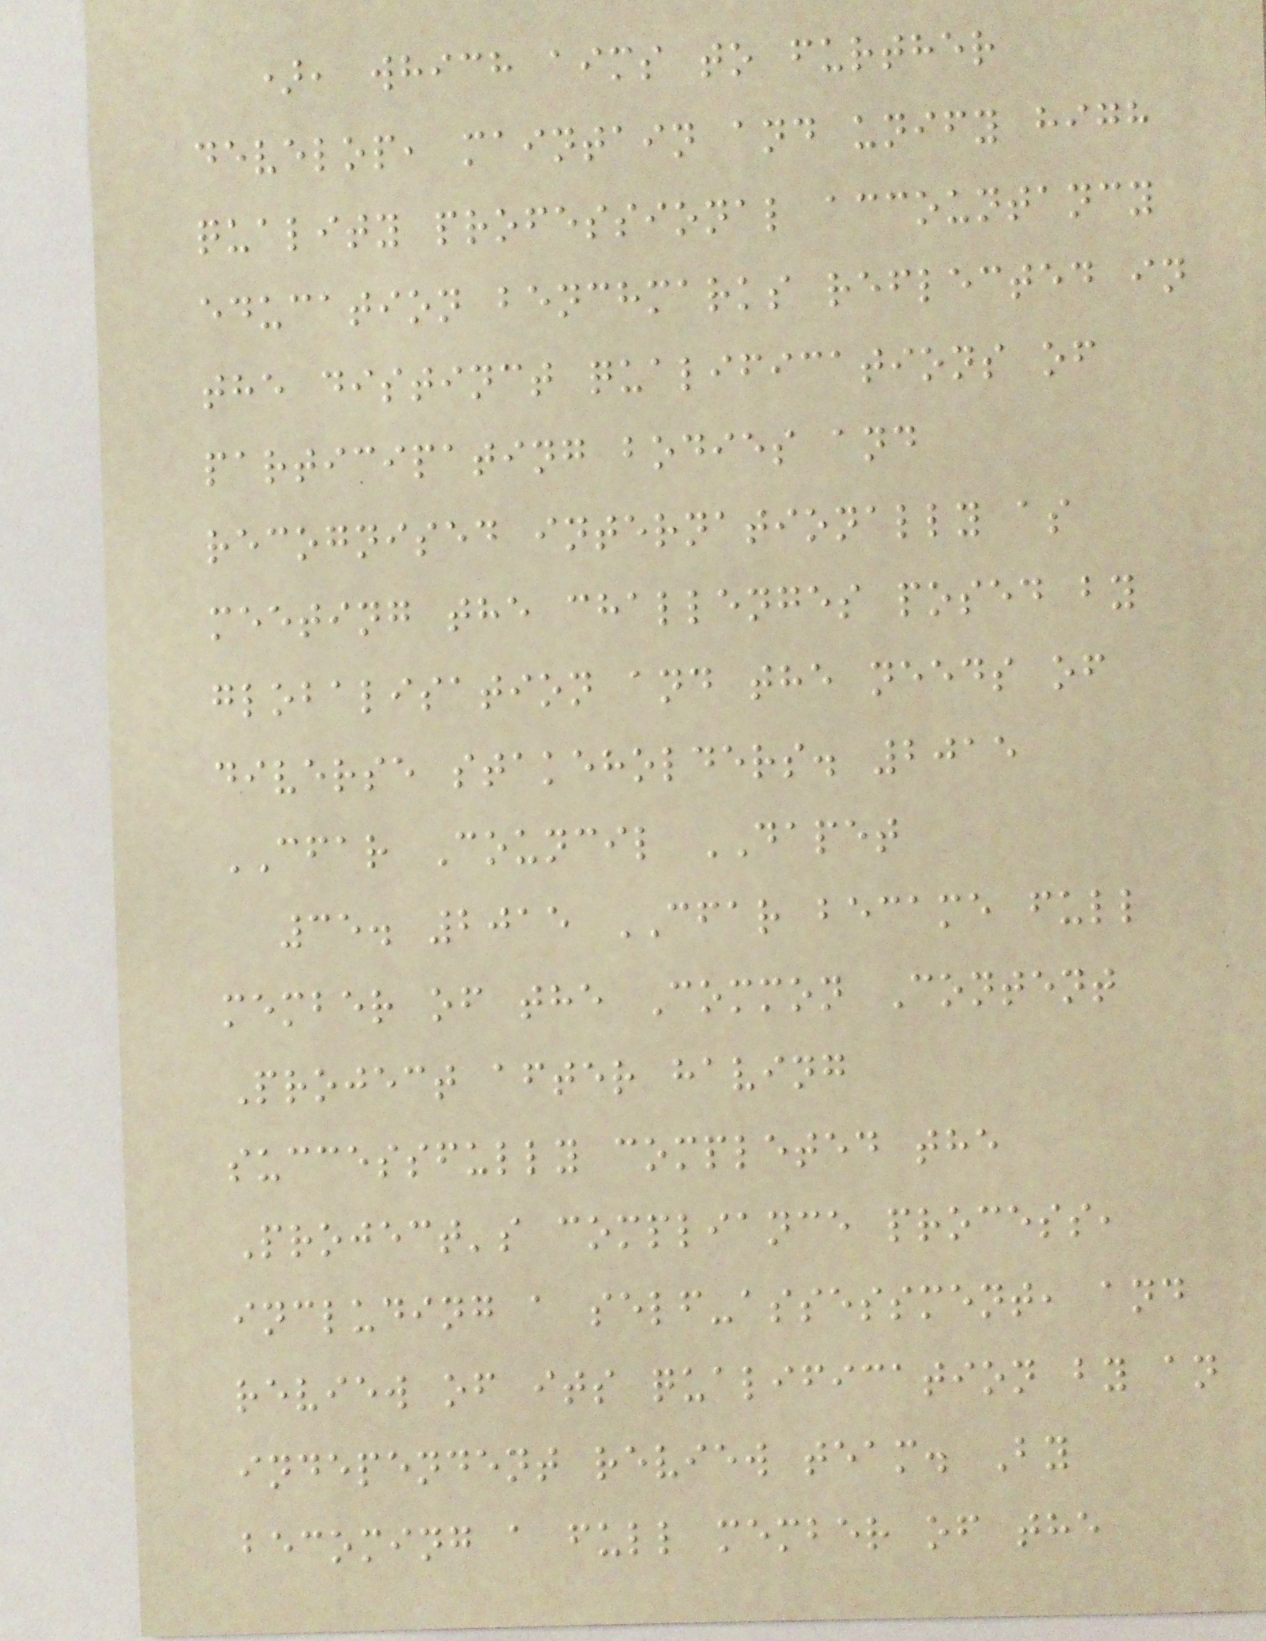), which aims to further
develop, maintain and unify high
quality professional accountancy
education benchmarks reflected in
the distinct qualifications of
participating bodies and
recognised internationally as
meeting the challenges posed by
globalisation and the needs of
diverse stakeholders. 2015
CFAR Council DAPET
35. 2015 CFAR became full
member of the Common Content
Project after having
successfully completed the
Project's compliance process,
including a self-assessment, and
review of its qualification by an
independent review team. By
becoming a full member of the
